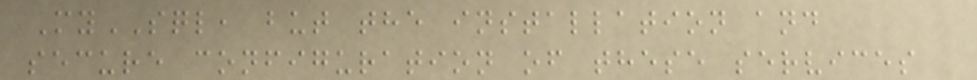MySQL, but the installation and
secure configuration of these services
